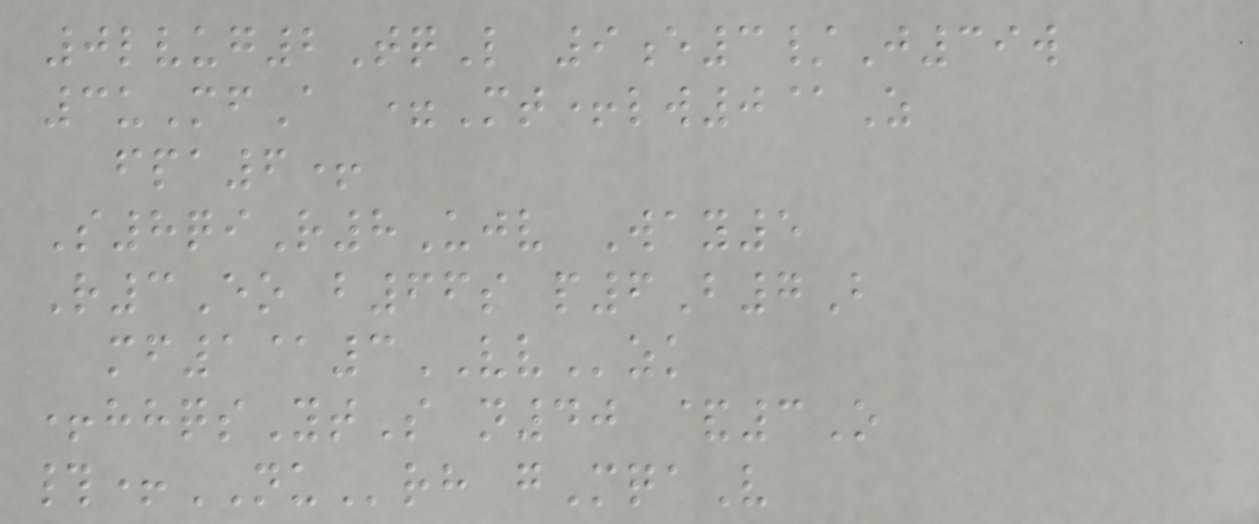0lvug2TqL 9e3/J39w
3uMfA =Mt+lw0@Z
fpa6+
S8qiR8Ujv Way5
R3Eo b66s p6B7B
mf1@3VVzk
+hhqsYtS n40 &3O
#+NUrh gMqaV
